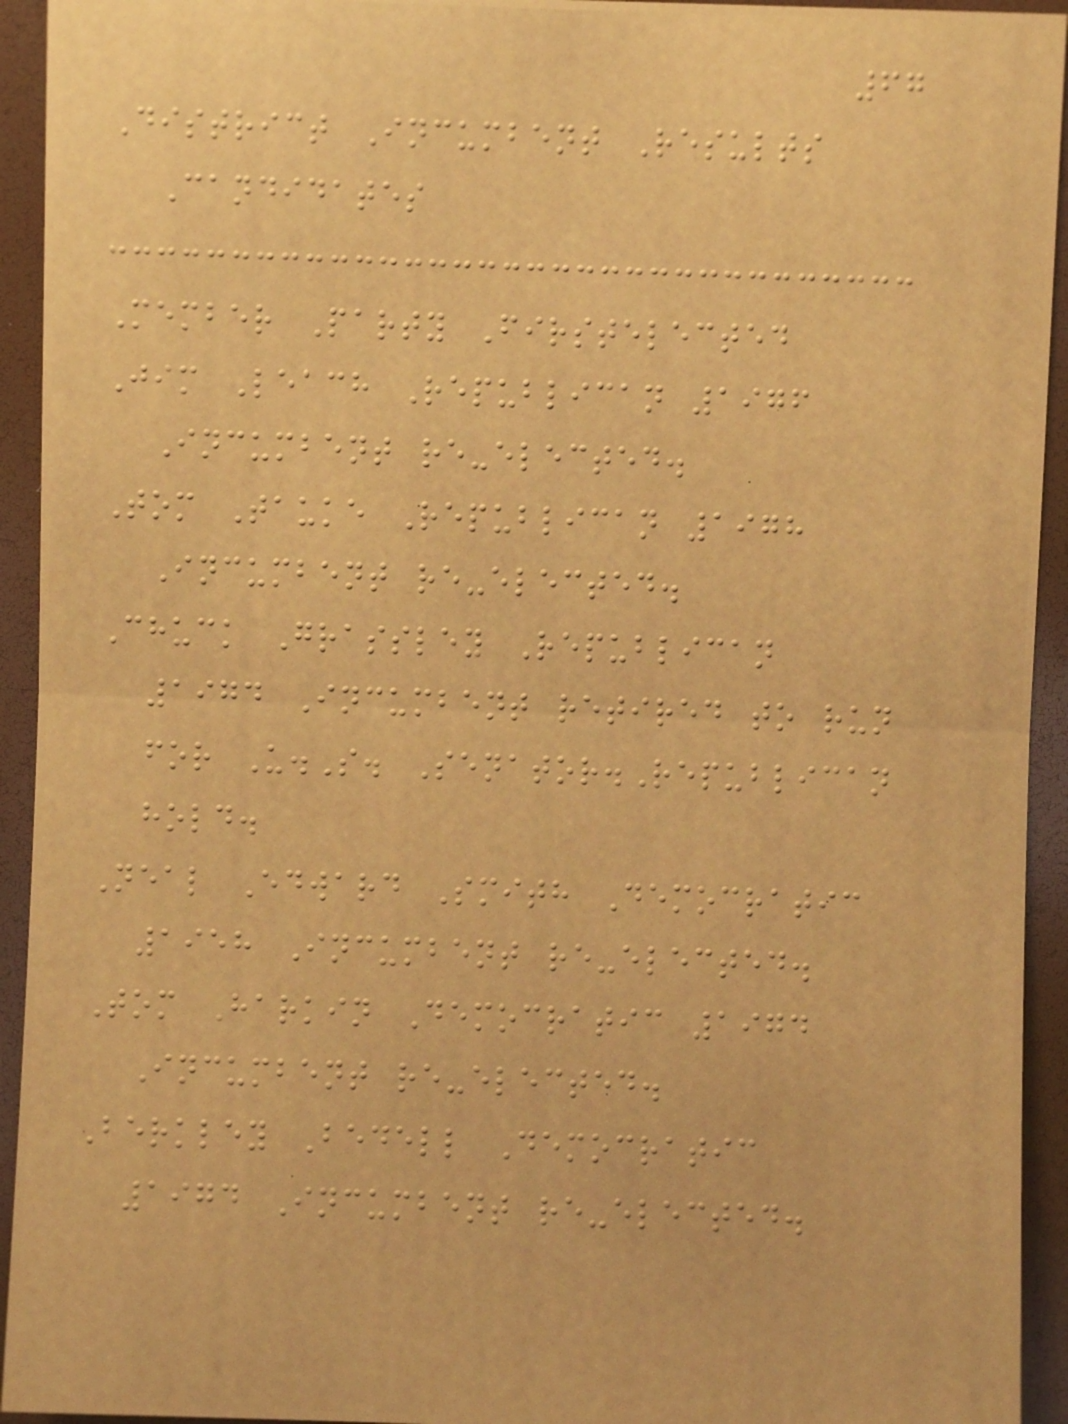67
District Incumbent Results
Candidates
Member Party Firstelected
Jim Leach Republican 1976
Incumbent re-elected.
Tom Tauke Republican 1978
Incumbent re-elected.
Chuck Grassley Republican
1974 Incumbent retired to run
for U.S. Senator.Republican
hold.
Neal Edward Smith Democratic
1958 Incumbent re-elected.
Tom Harkin Democratic 1974
Incumbent re-elected.
Berkley Bedell Democratic
1974 Incumbent re-elected.
